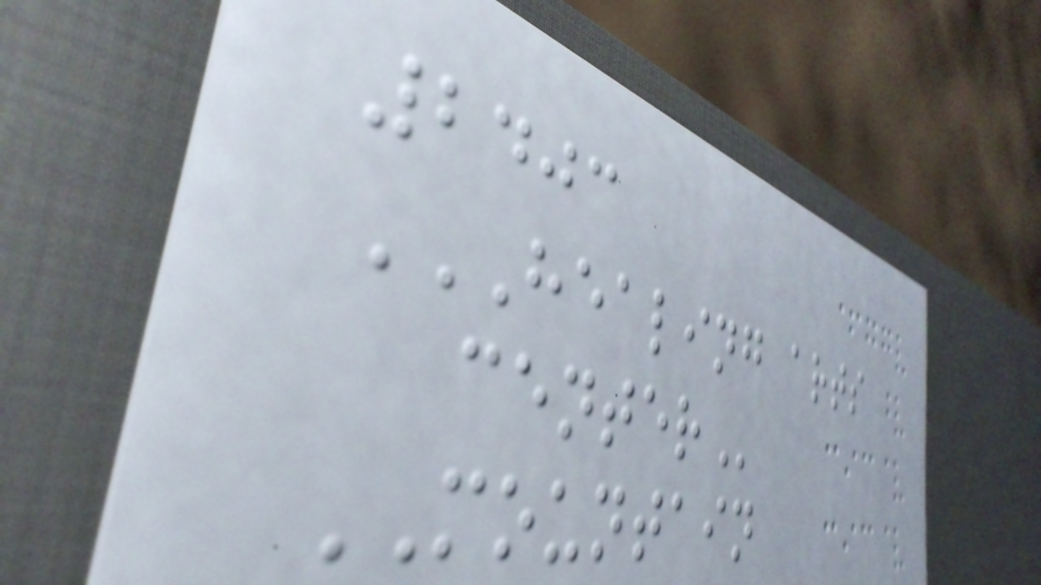2403
HEALING ARTS
CENTER
MOUNTAIN
